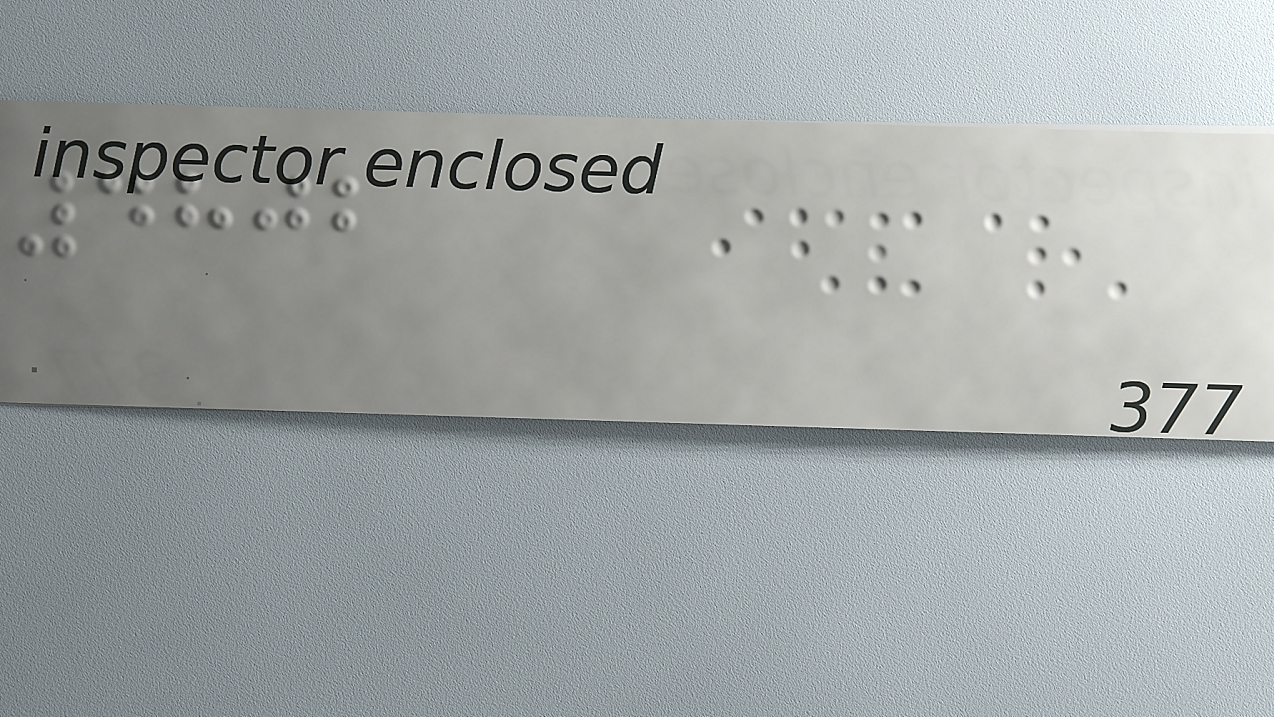4802
